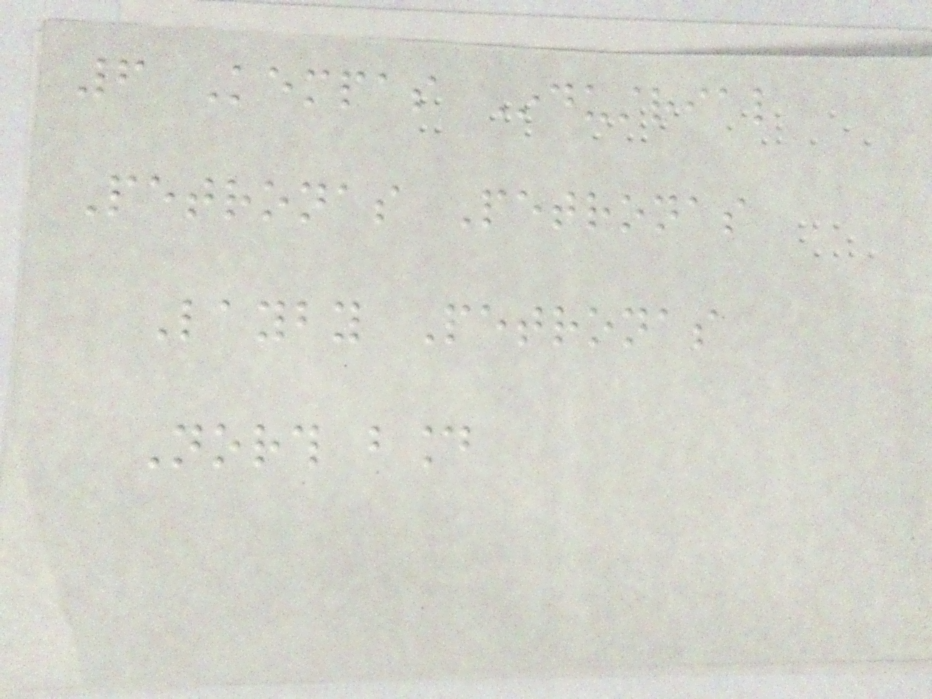6 Kempas Industrial
Petronas Petronas
Layby Petronas
North bound
